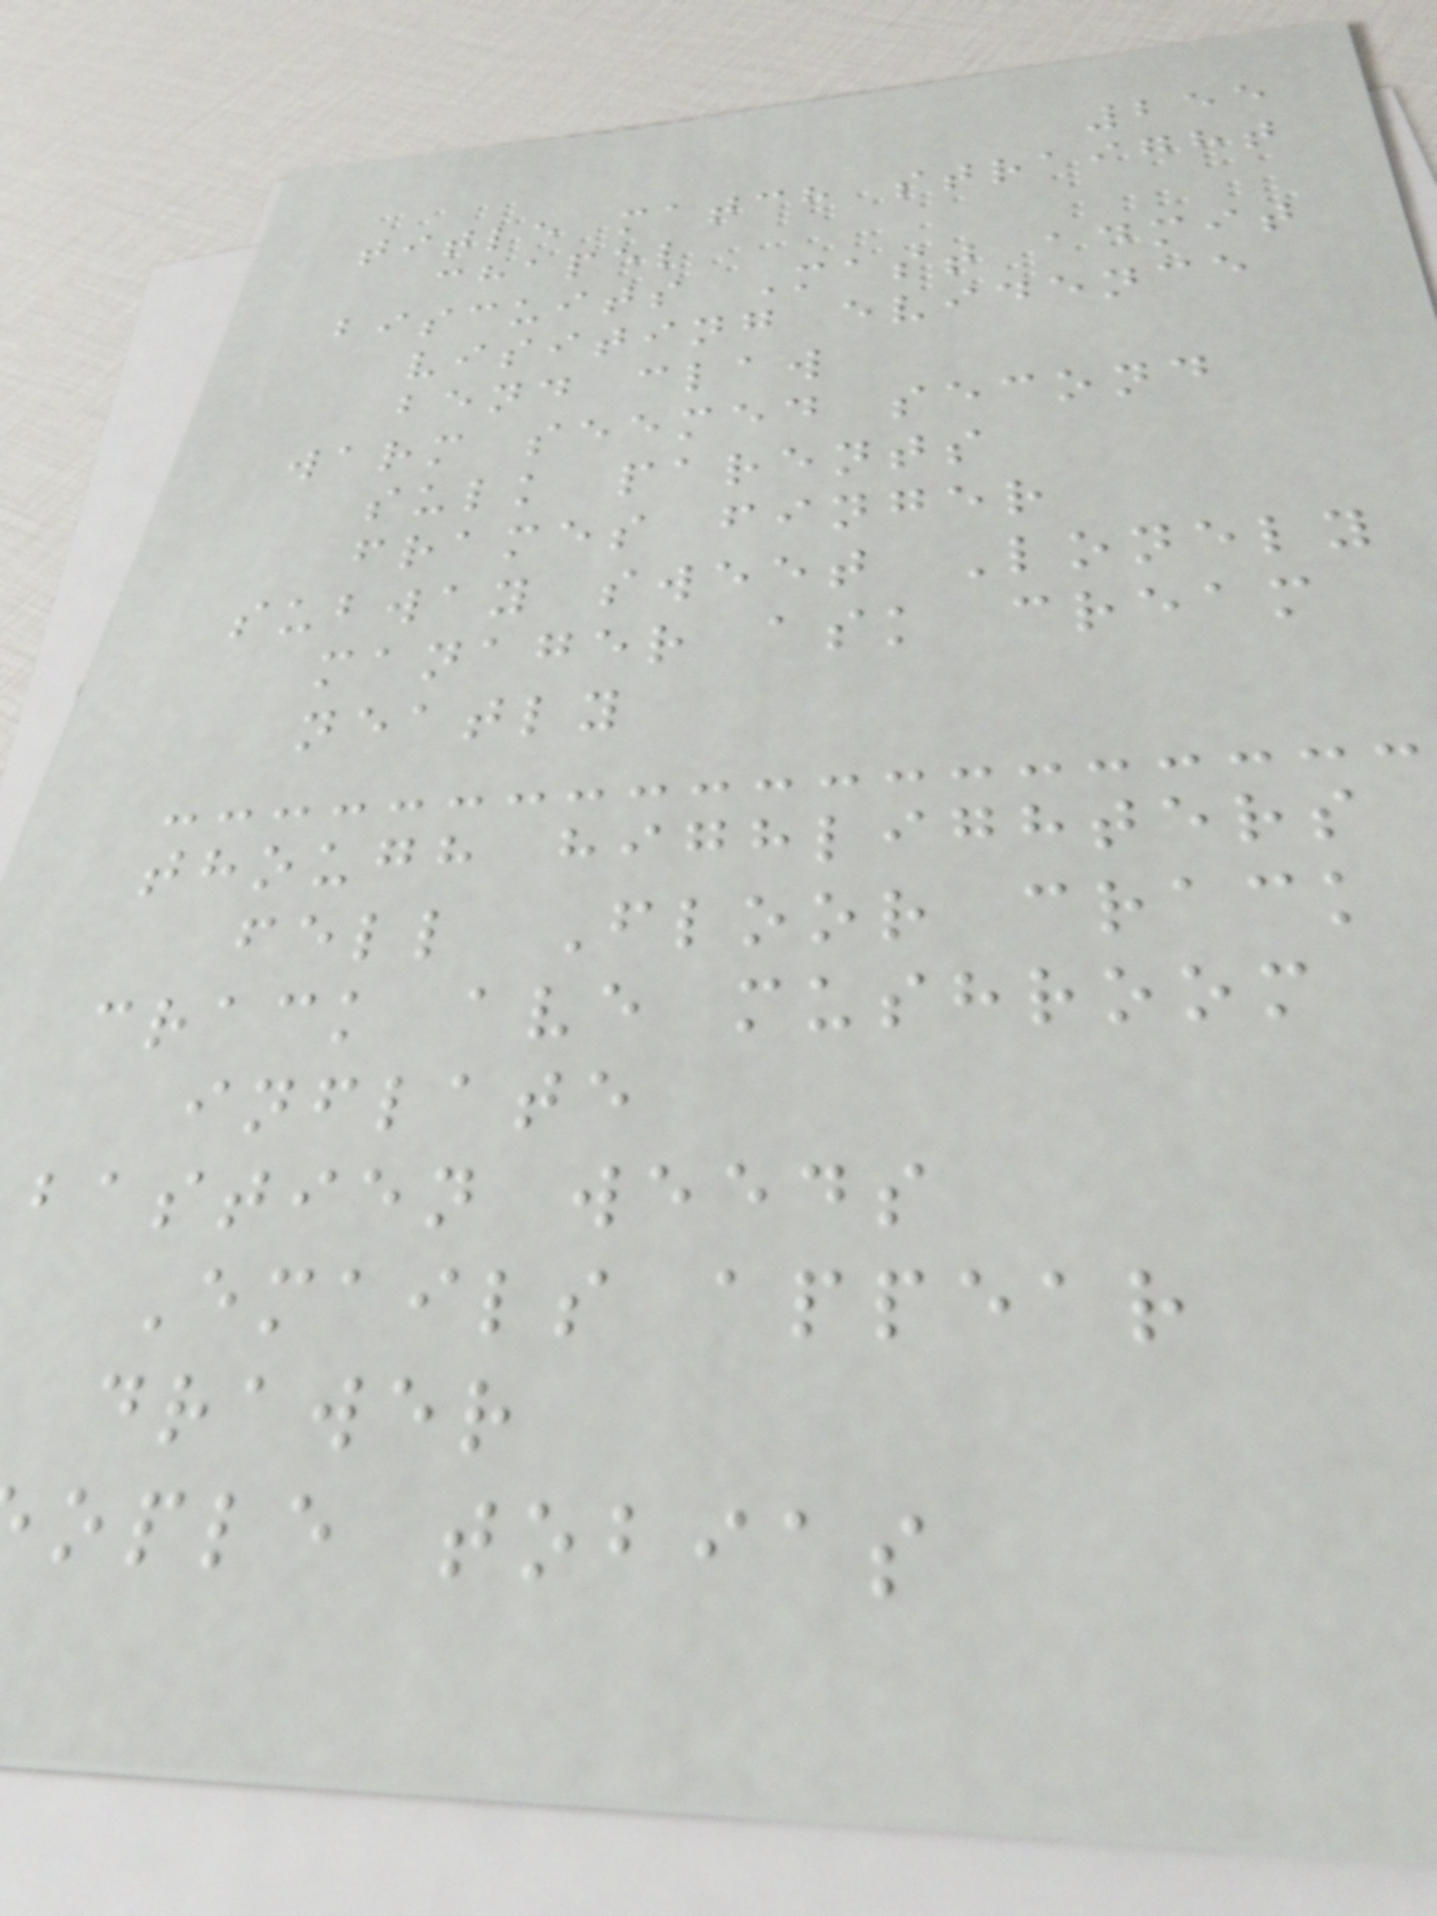255
title match straight
chapel
biscuits Mast admit
visiting evidence
bend claw
warm seemed second
sulk parents
frames finger
subway sweet Lonely
manager ask cream
neatly
though highlighters
fell Floor crack
crack ave mushroom
inflate
bastien weeds
Emails appear
drawer
ople tobias
